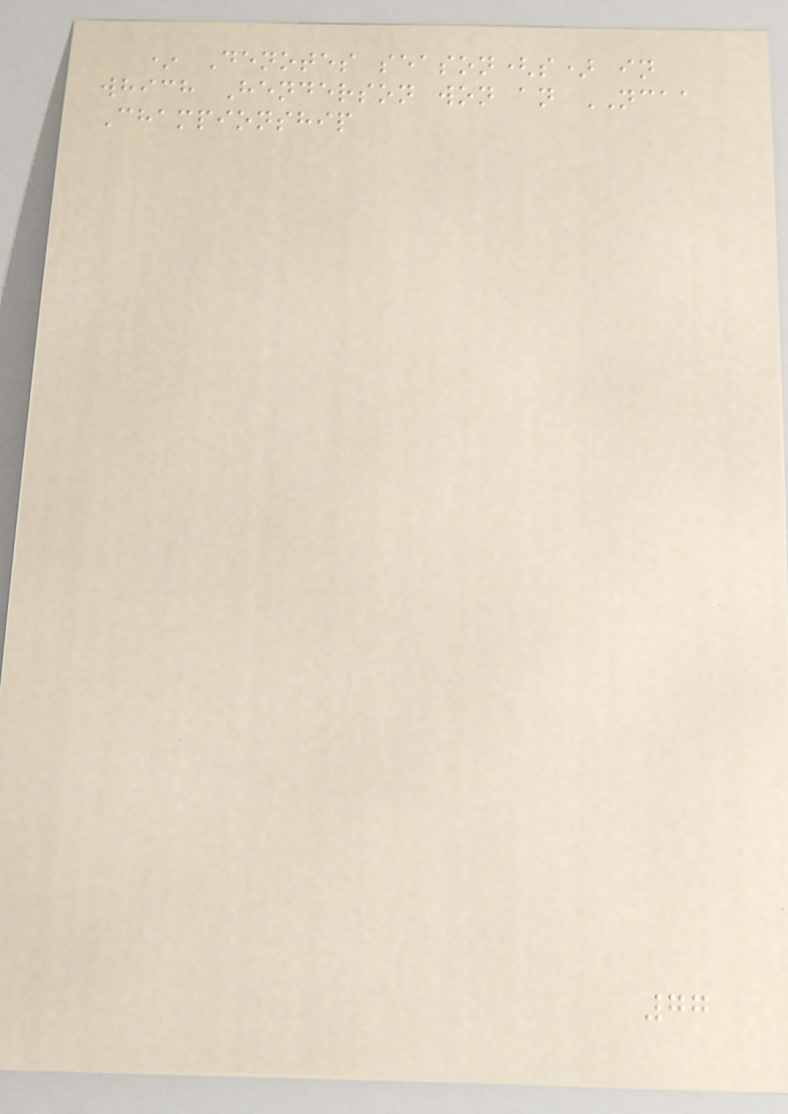* Denotes season(s) in
which Henderson won an NCAA
Championship
77
